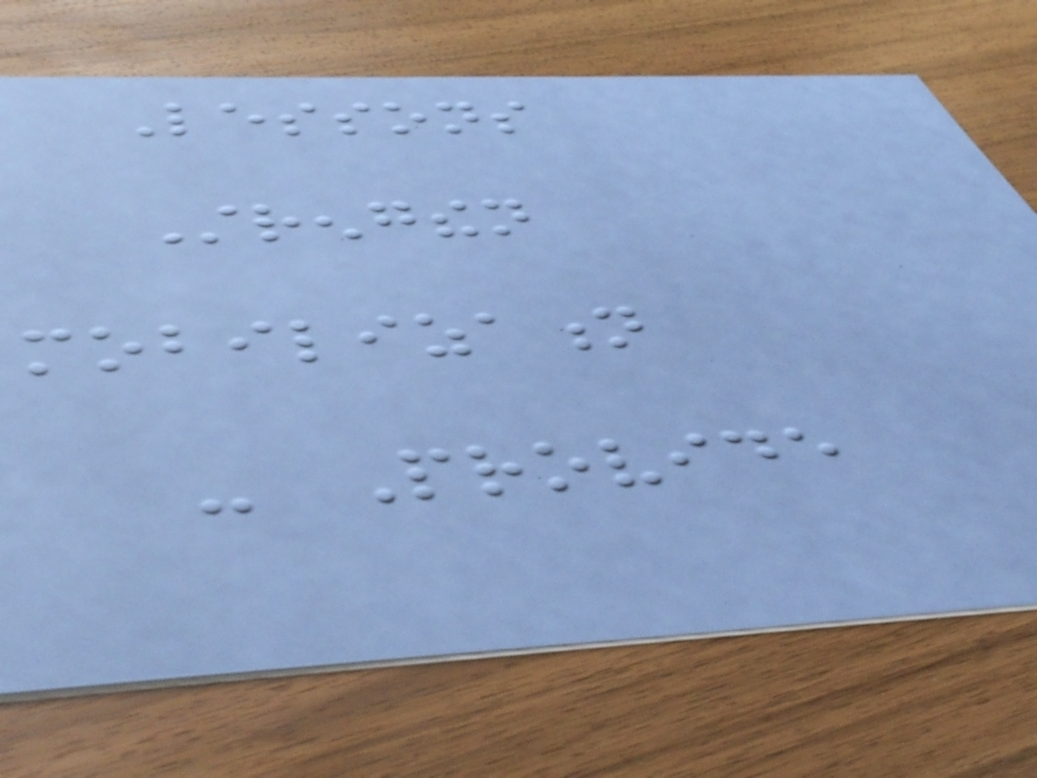Lessons
Strengthen
mobilization
- Provide
